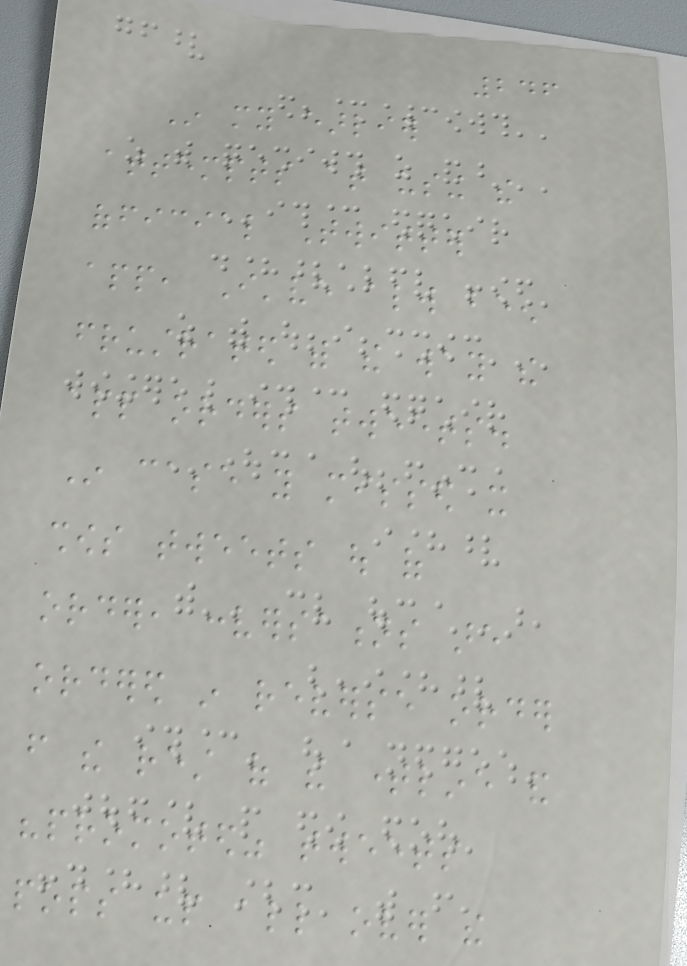246
In my earlier
attempts at using the
official Twitter
app, I've always been
frustrated with the way the
app orders tweets.
In case you missed it
shows tweets out of
order, conversations are
ordered in reverse order
from the rest of the timeline and
"promoted" tweets
pops up all over the
